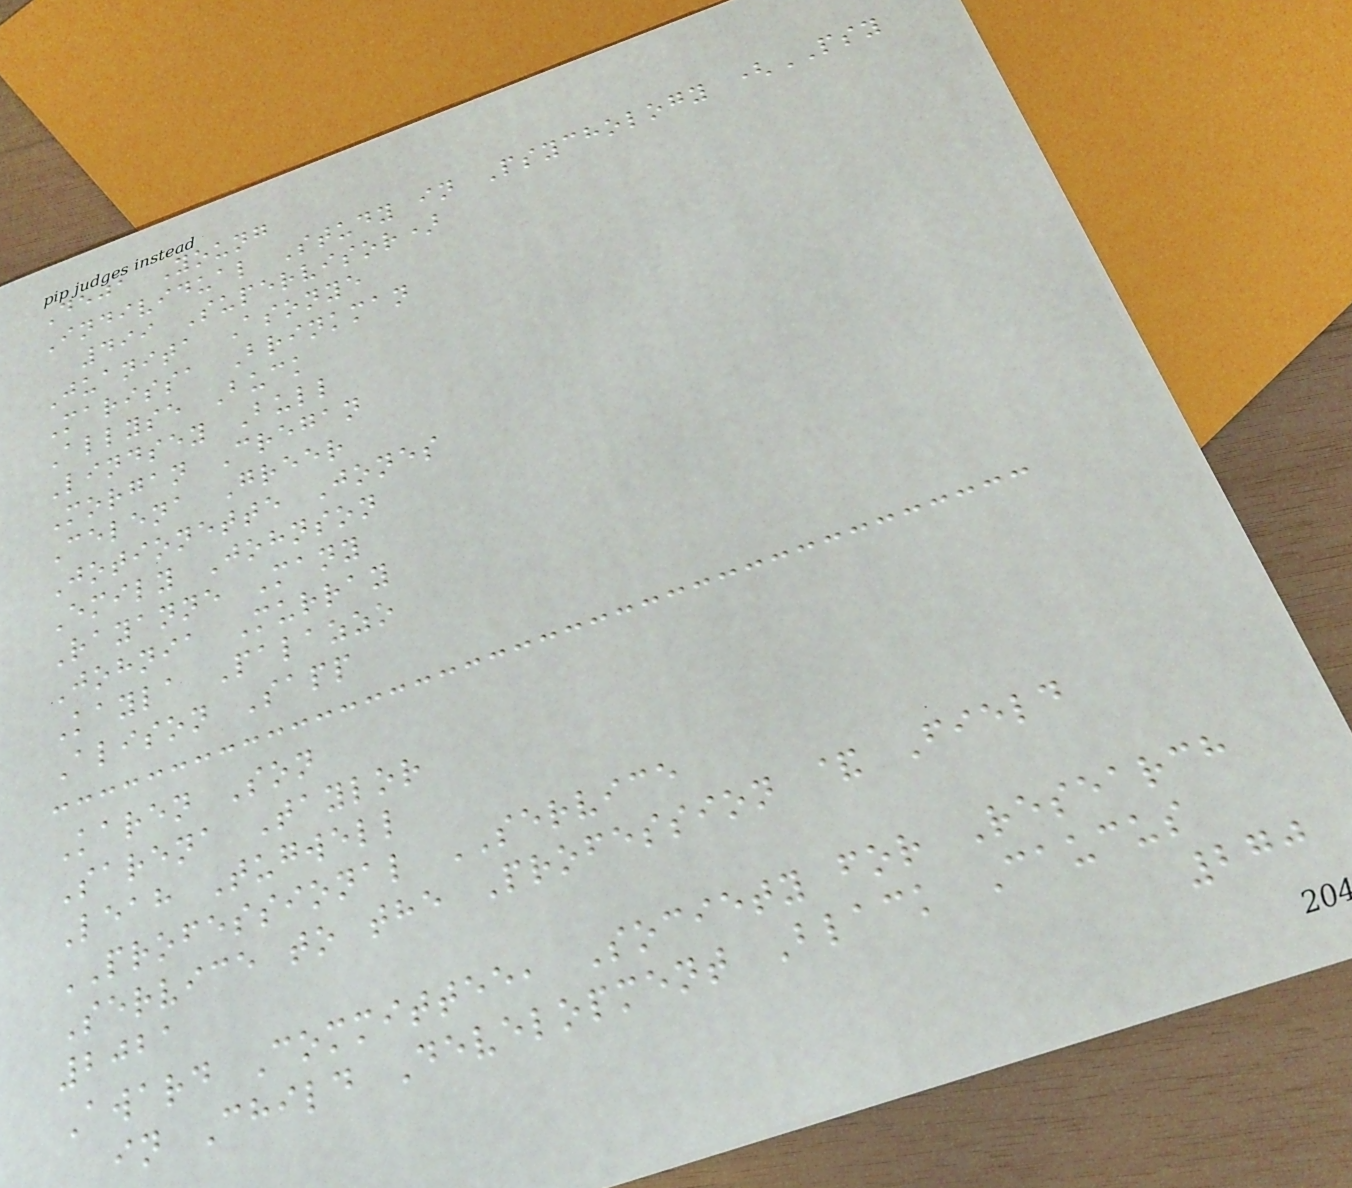Deja Young
Individual Study in Psychology (PSY
499 Supervisor)
Juanita Asonye
Marissa Brinkman
Allyse Buck
Lindsey Bull
Morgan Cregan
Celena Greer
Jotionette Jones
Emily Johnson
Rayanne Many
Johnia Murray
Kayla Palazzo
Alison Sapp
Karen Son
Sarena Taylor
Leah Tugwell
PROFESSIONAL SERVICE
Service to the Profession & Field
2021
Award Committee, Society for Research
in Child Development Black Caucus
270
